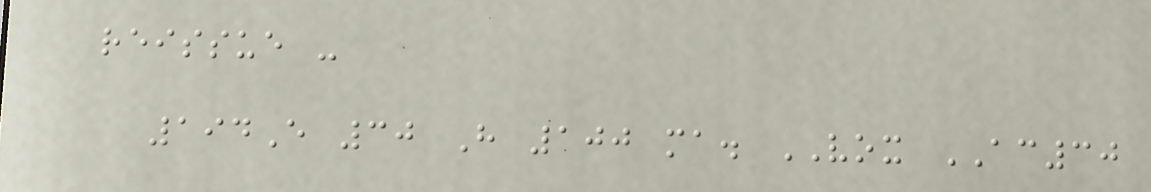reissue -
194E 30 H 100 ma. VOX AC30
